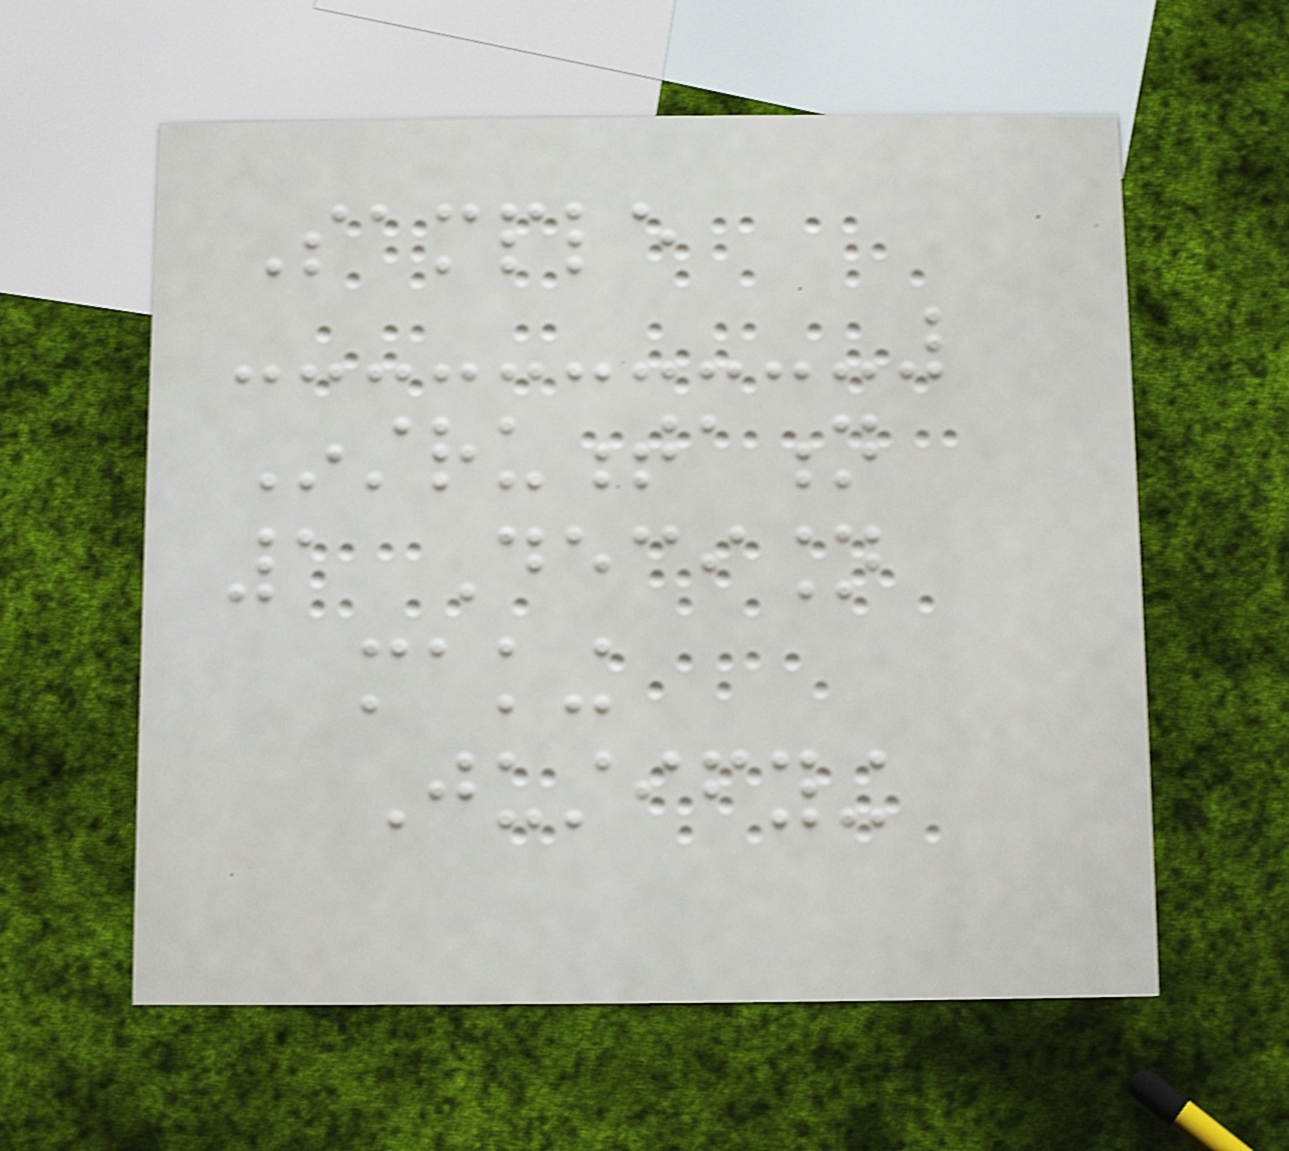Sample
Instrumentation
1 Decision
making
Justifying
